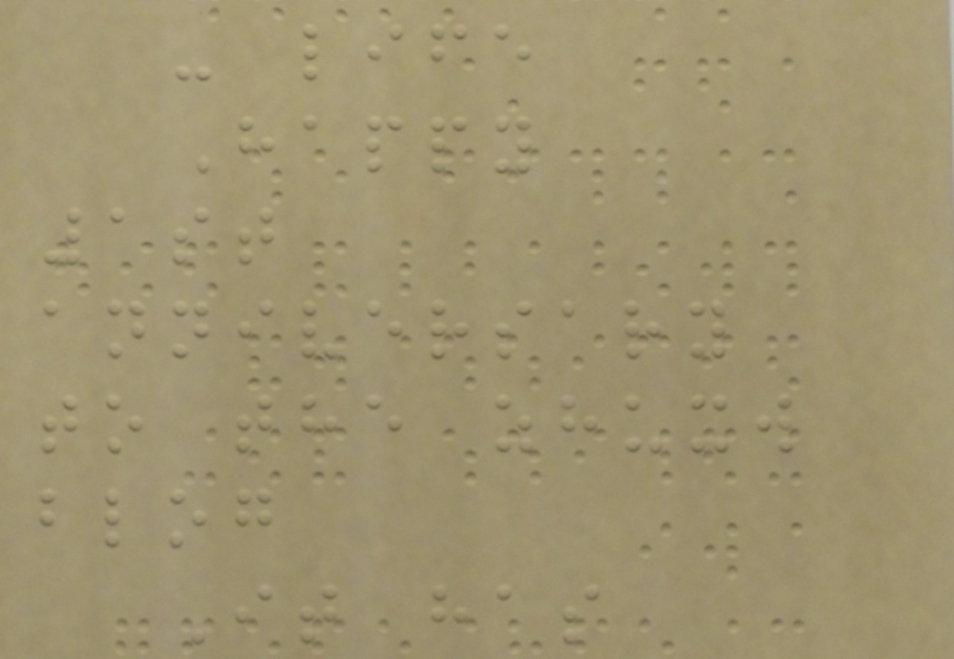- life
Happy
1st
anniversary
to the zhuxw
blog
It has
